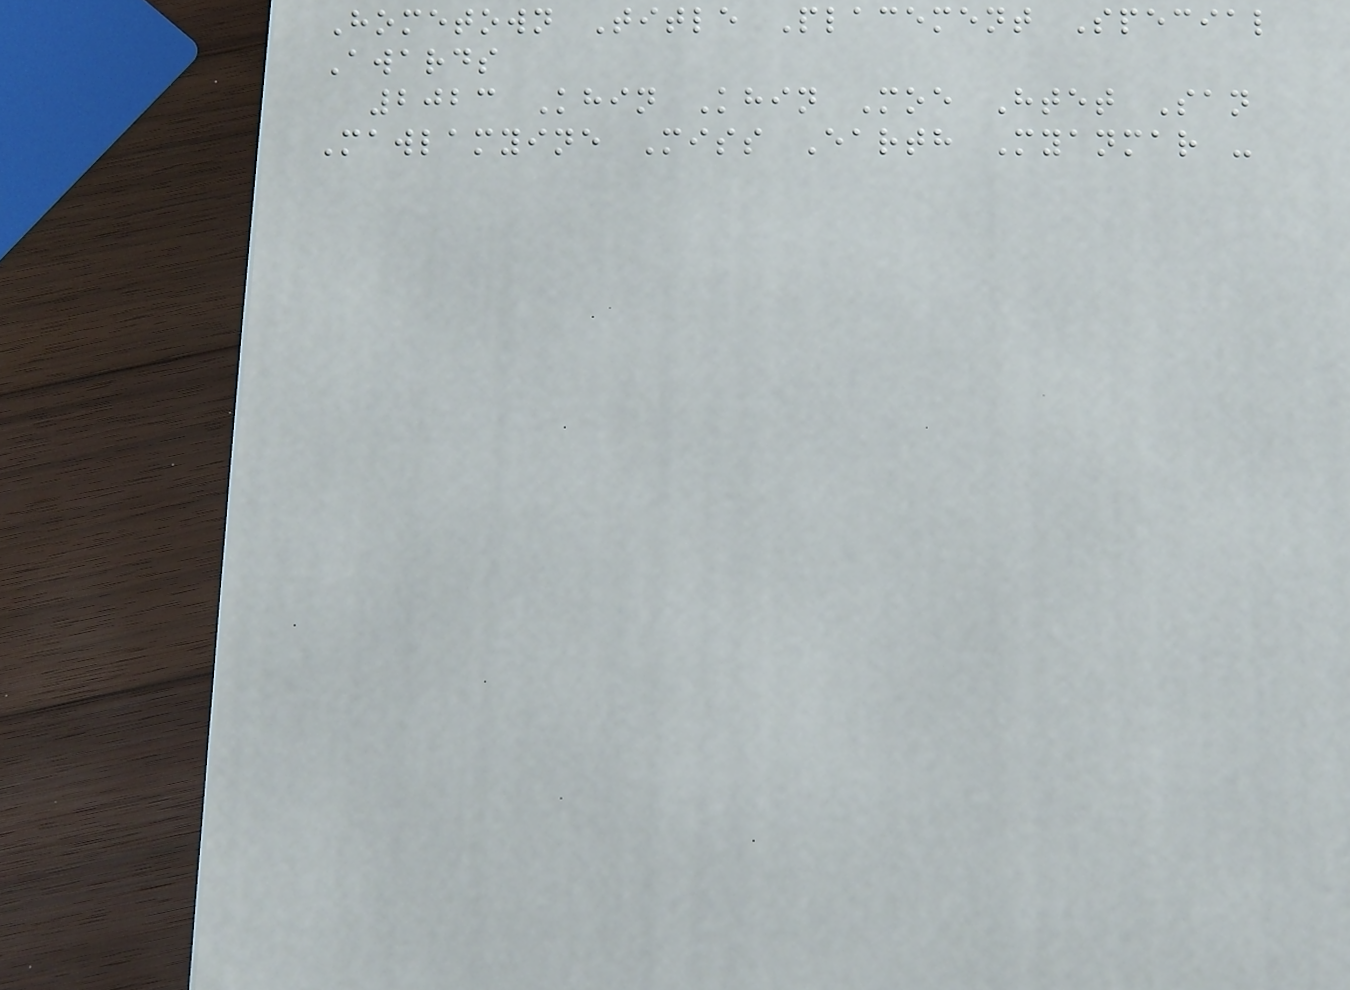Hometown Title Placement Special
Awards
2023 Khin Khin Moe Htet San
Mawlamyine Miss Earth Myanmar -
